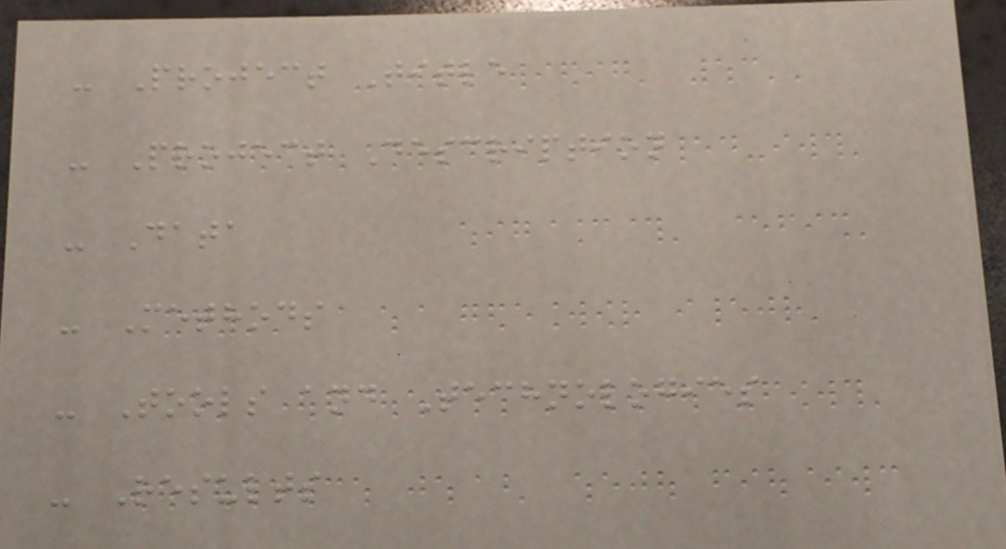- Project Title
- Project Description
- Data
- Methods
- Tools and Technologies
- Results
